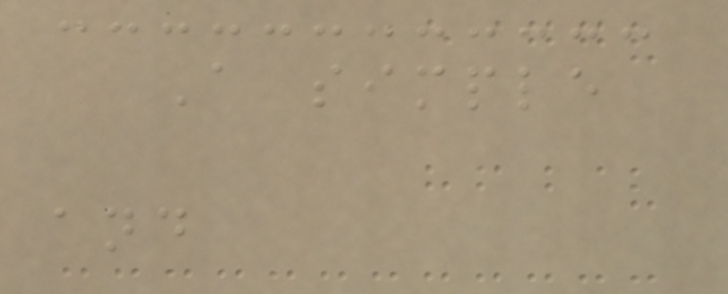A simple
and
